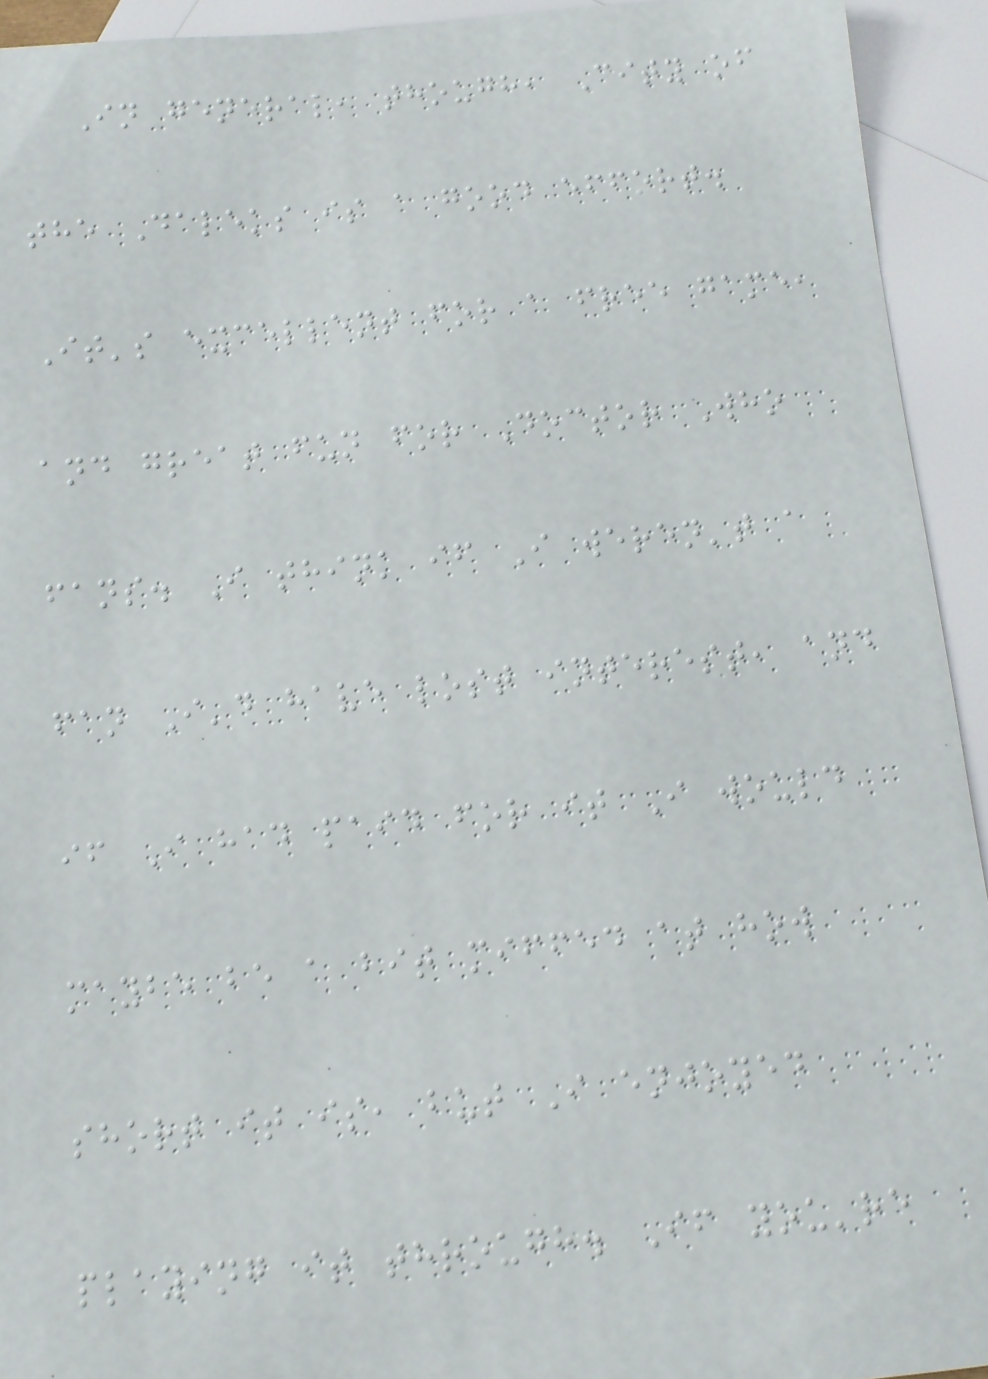In general, though, City of
the Daleks is a good effort.
It's excellent for a free game,
and great fun for Doctor Who
fans. I think if I weren't a
fan I'd have lost interest, and
if I had paid for it I would
maybe be a bit miffed at how
short it is, but I enjoyed
playing it through. If you're
